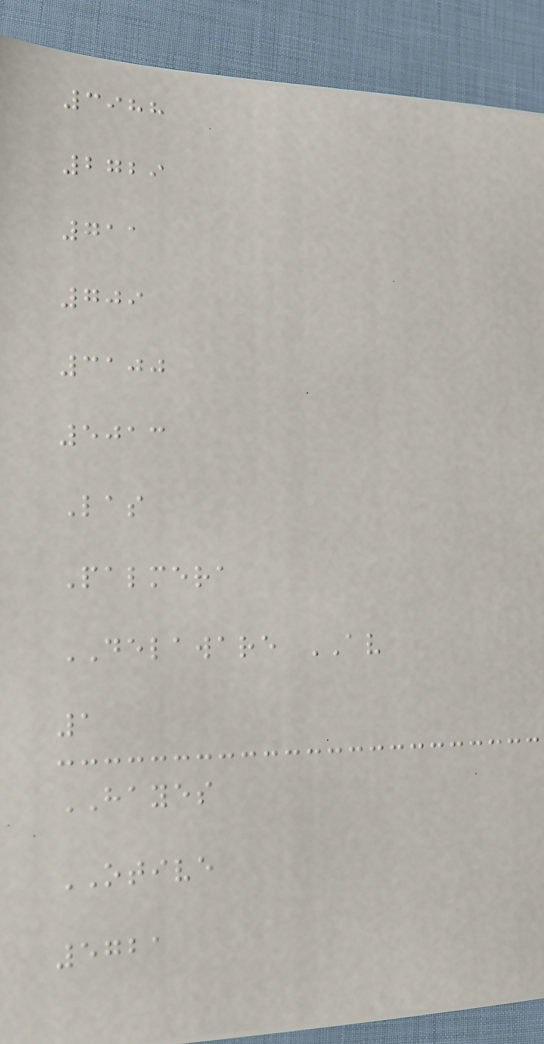3988
2729
711
709
3100
5013
Las
Palmera
DELAWARE AV
1
HAYES
OTIVE
5721
